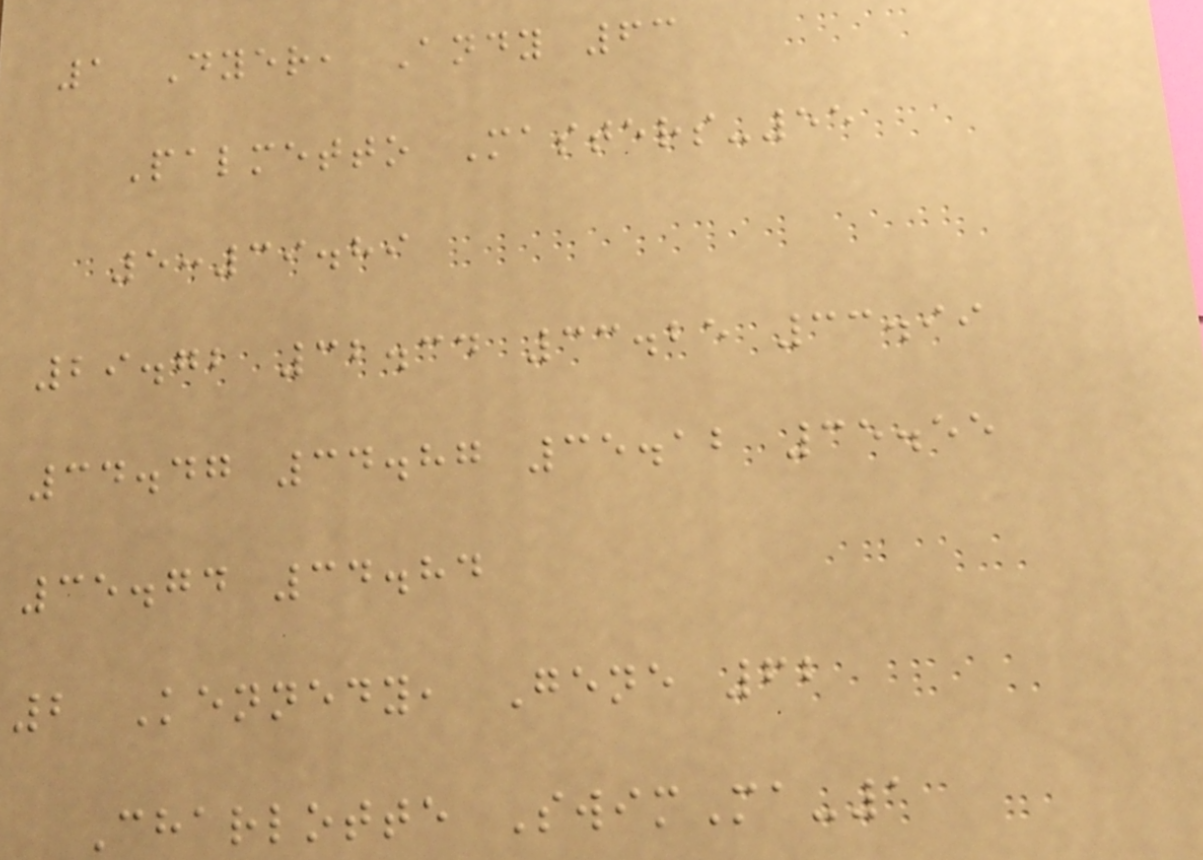1 Dyer, Andy 63
Palmetto Masters-55
5:39.89
29.72 32.34 33.25 33.99
34.47 34.87 35.12 35.55
35.74 34.84
2 Kennedy, Gene 62
Charlotte SwimMa-1
